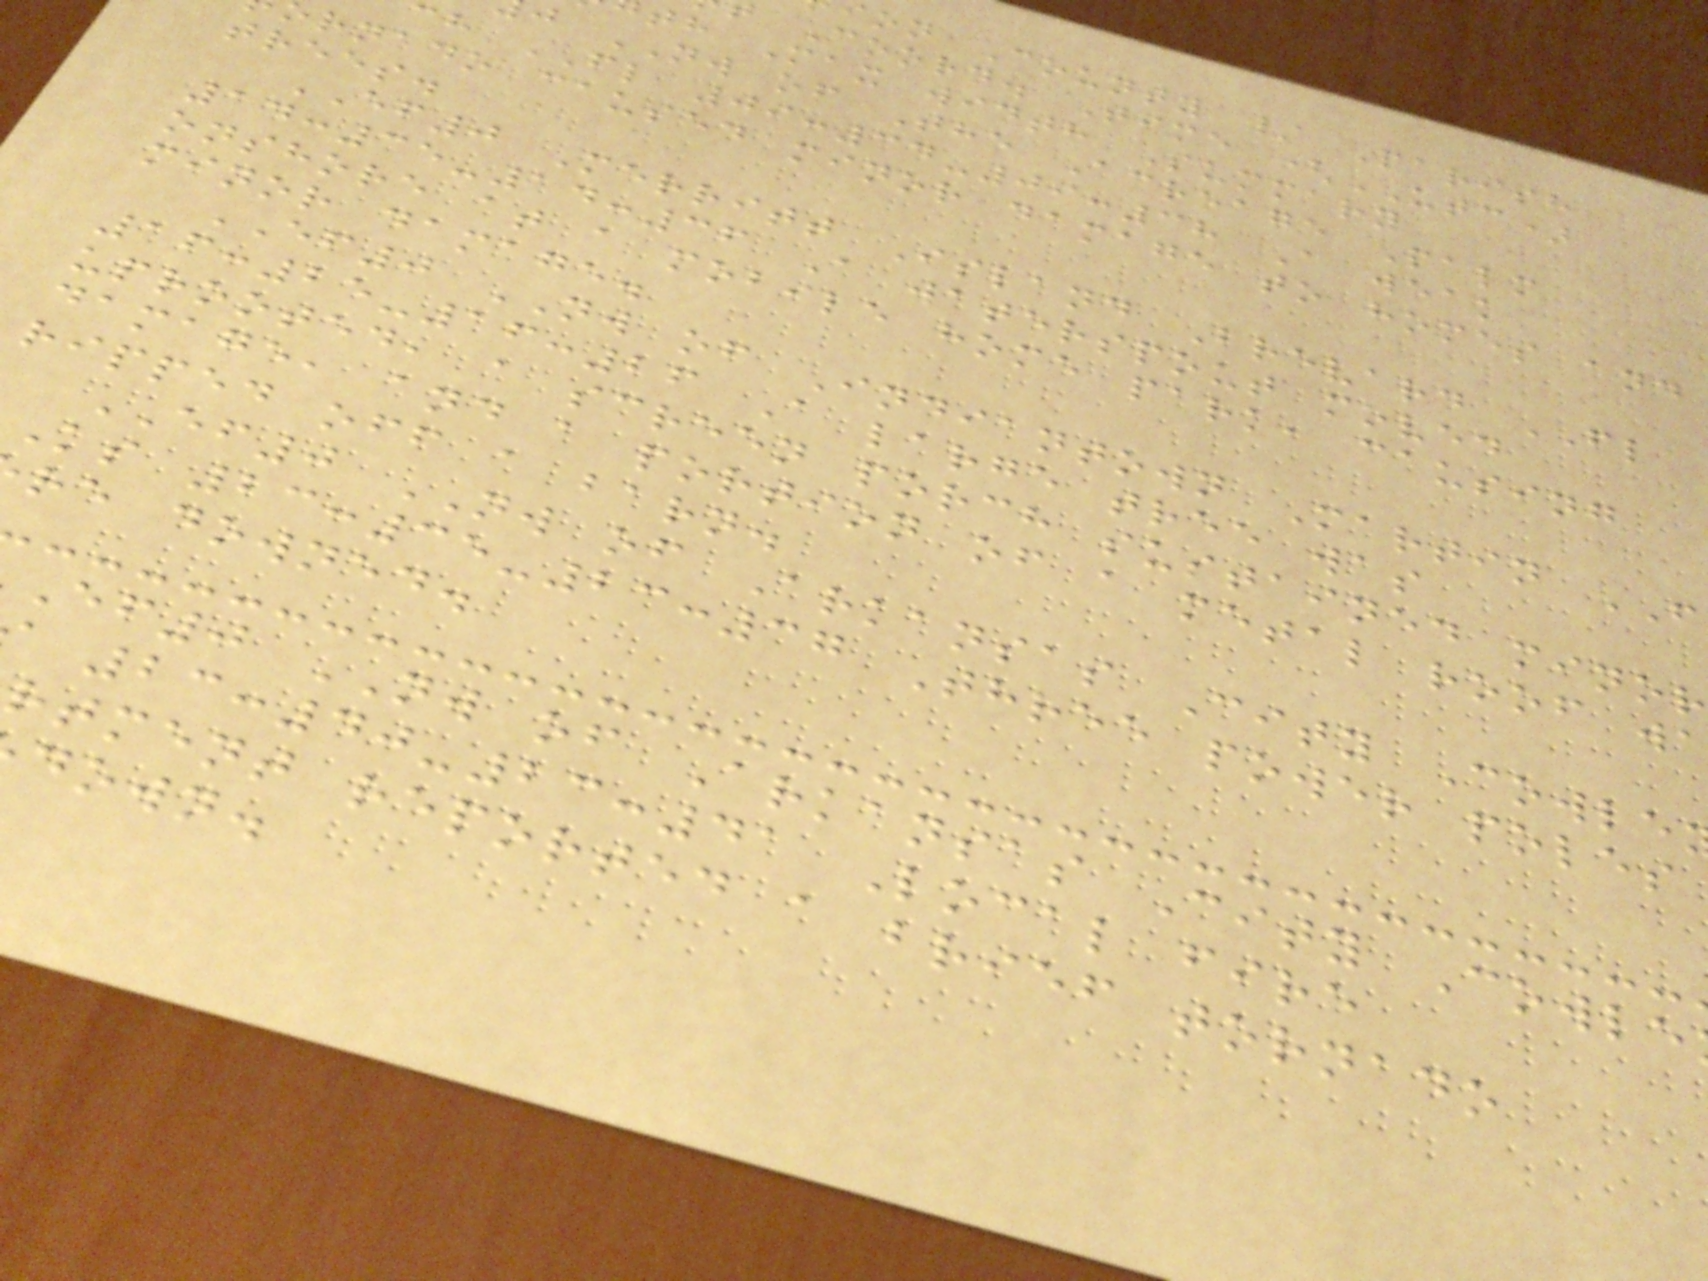on County / Parish
Coord. Time (UTC)
th Max width Summary
j NW of The Acreage Palm
ch FL 09:34-09:38 A weak
rnado caused minor damage to homes and
trees.
EF0 Merritt Island Brevard FL
14:35-14:36 A waterspout moved
onshore at a mobile home park, causing
minor damage.
EF0 NW of Indiantown Martin
16:25-16:26 A large tree was
uprooted, a screen porch sustained minor
damage, and a portion of a metal roof wa
ripped off a barn.
EF0 NW of Arkansas City Cowle
ks 23:35-23:37 Three power poles
re downed.
ef0 NW of Arkansas City Cowle
23:40-23:41 Local fire
rtment reported a brief tornado
down.
